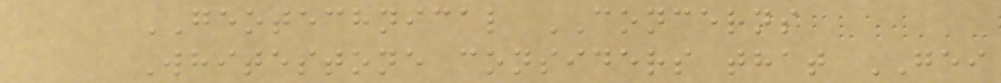GEOTECHNICAL CONCERNS
Whitestone considers that GEI
